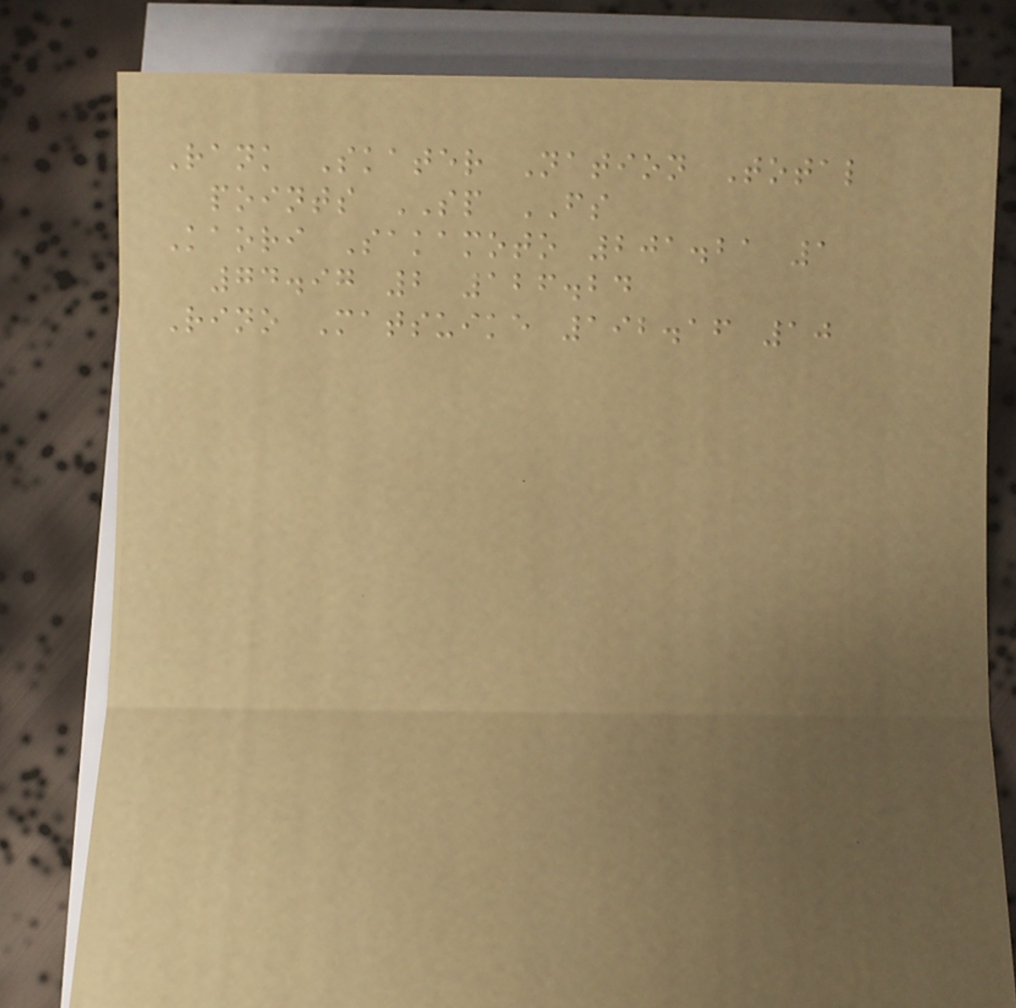Rank Skater Nation Total
points SP FS
Kaori Sakamoto 201.21 1
74.97 2 126.24
Rino Matsuike 192.16 10
